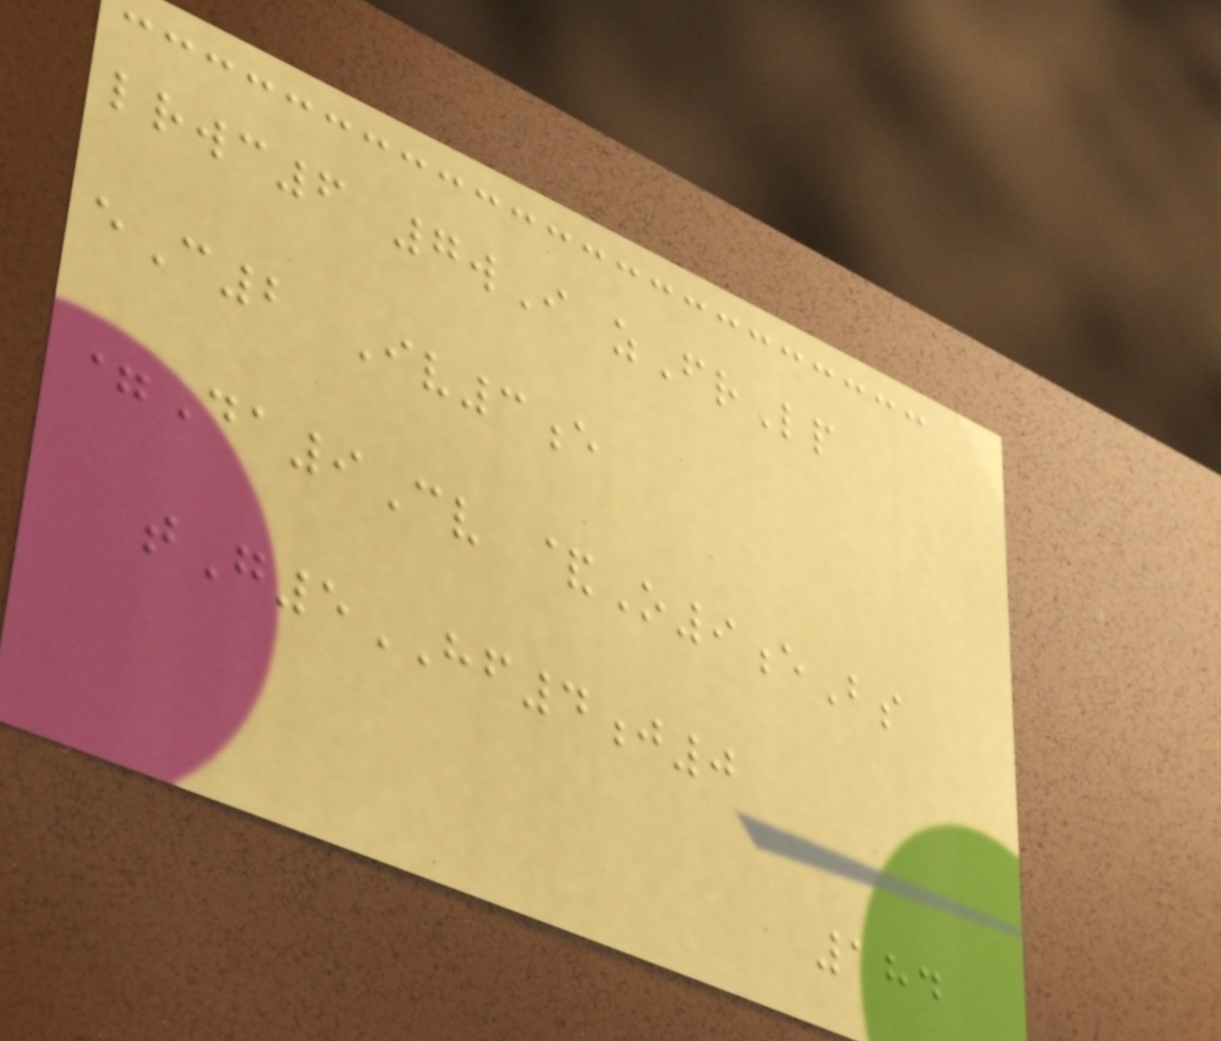lrwc6 7wI zFrLp
eC2 Iv3e
=Da9Cv &O9eBs
tG5HF4j0
184
